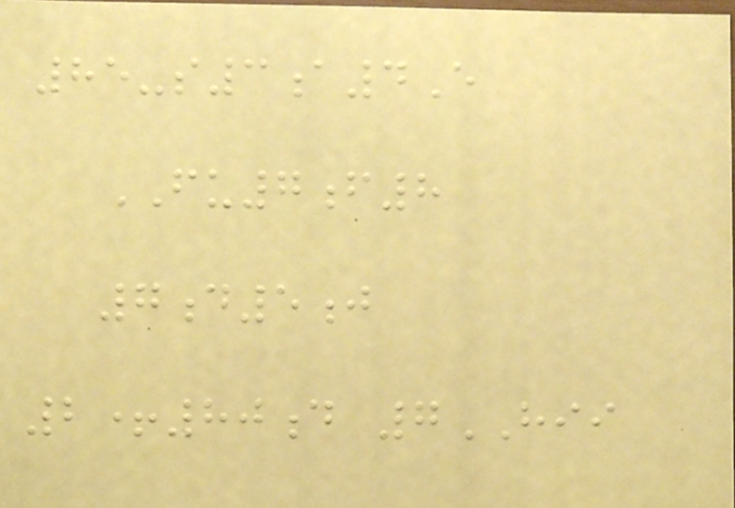85-s3a4E
FU7f8
7d5j
2+80d 7HII
